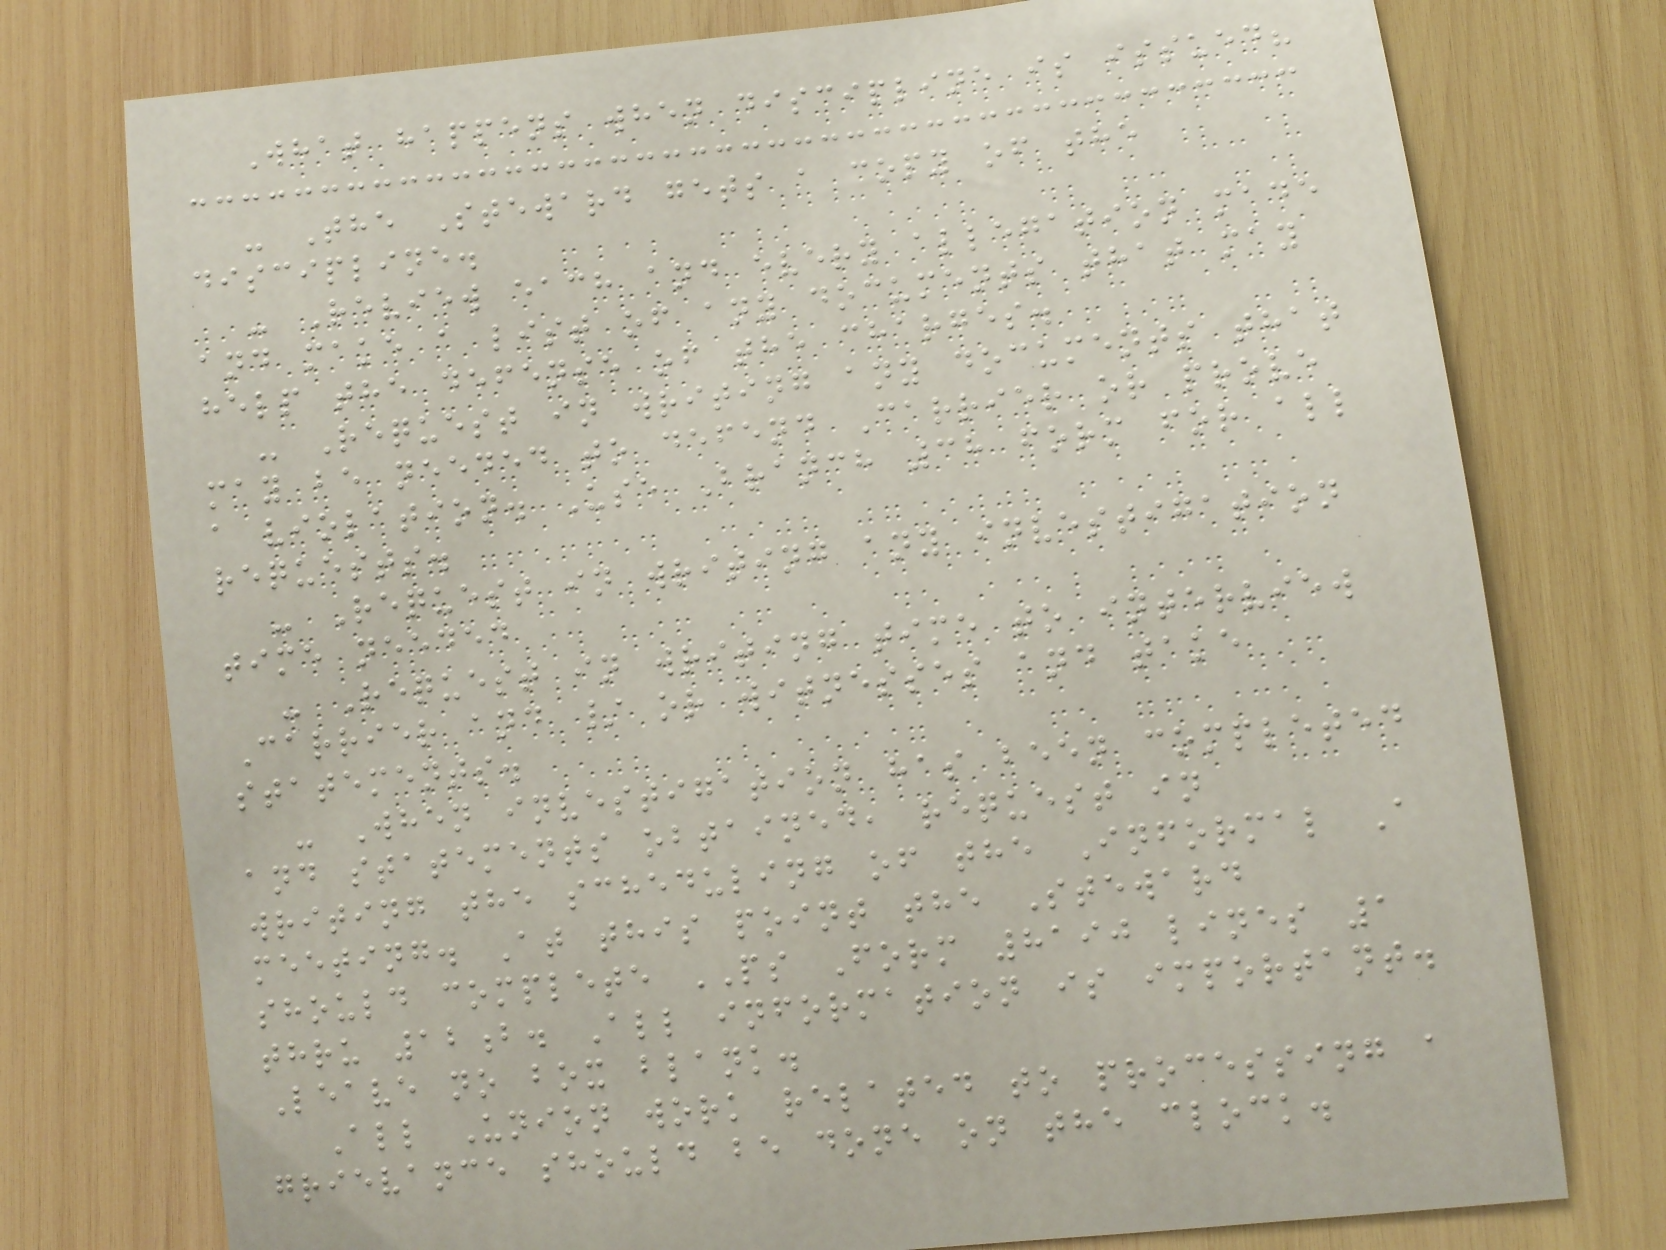What happens when discipline is issued?
- The Steward gets a copy of the
discipline.
- Review each and every allegation made
and make a list of any documents that may
help the defense of the charges.
- Request in writing any documents that
may be needed to defend Carrier or prove
a violation. Use Branch 38 form for all
requests.
- Request in writing any investigation
time needed
- Request in writing time to interview
Carrier and / or witnesses and take
statements.
- When investigation has been completed
and statements obtained, request in
writing the scheduling of the Informal A
meeting. At this point the Steward
should complete PS Form 8190 lines 1
thru 12b. All information is important.
Leave no box blank.
All Union work related to processing a
grievance should be done on the clock.
